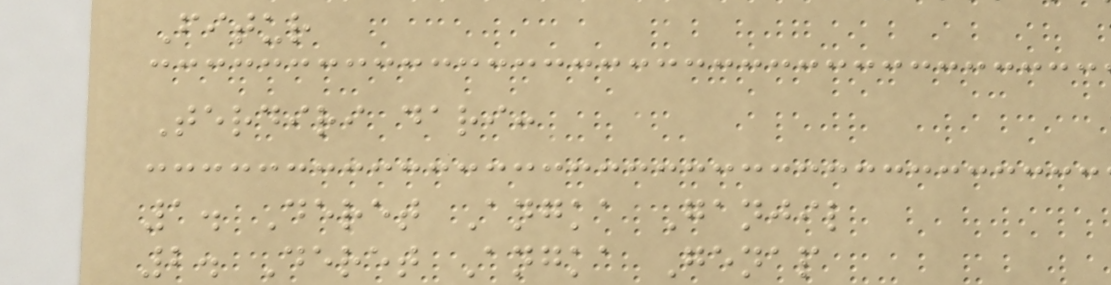Fitur
Terdiri dari:
1. Deret Angka Ganjil
2. Deret Angka Genap
